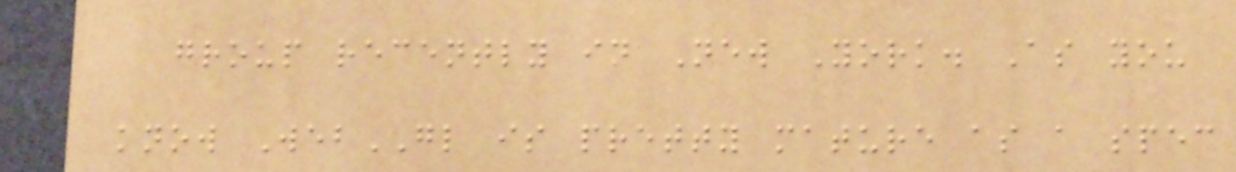group recently in New York. As you
know WebGL is pretty mature as a spec
